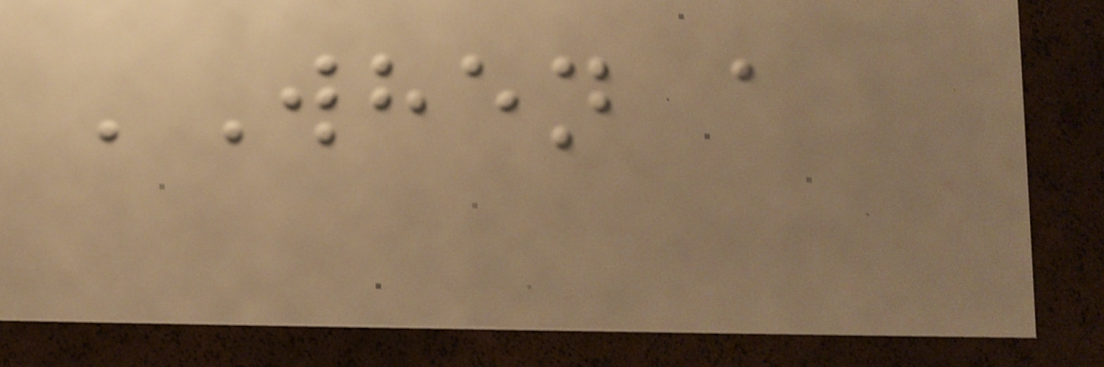'When a
